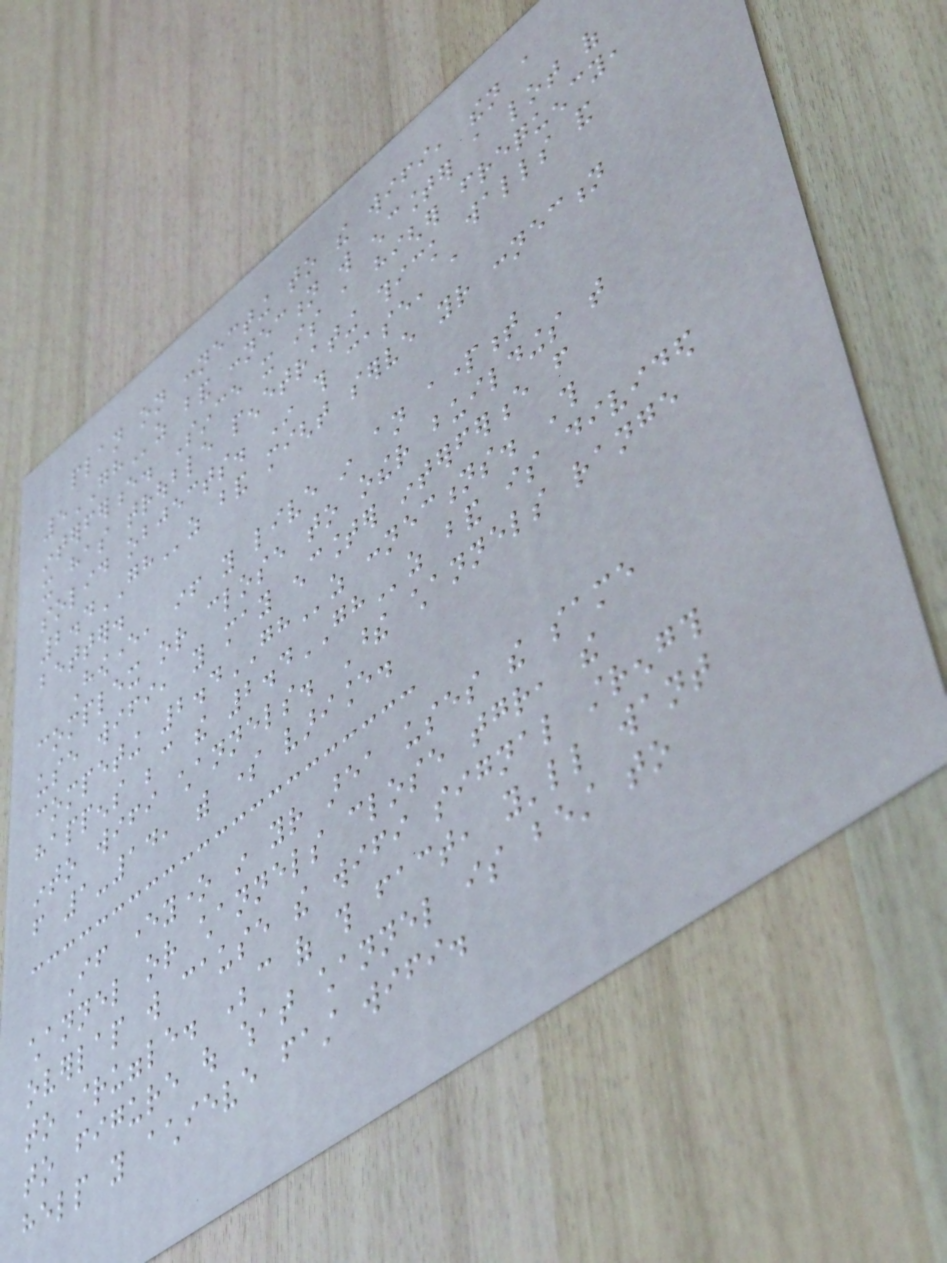plan on connecting to the wifi, then a
5GHz band connection will encounter a lot of
interference. Since it is a higher frequency,
it has trouble penetrating thick walls and
solid objects. In this case, a
2.4GHz band might serve your connection
better.
However, if you live in an apartment
complex or close to other buildings that
use wifi, you may encounter interference from
competing 2.4GHz connections. This
happens because the 2.4GHz band is divided
into wifi channels. These channels range
from 1-14, with some variance.
If everyone in your area uses the same
channel or channels close together, the
overlap will cause the wifi signal strength
to struggle. Because of this fact, you'll want
to figure out what channel is best to
help you achieve fast wifi.
